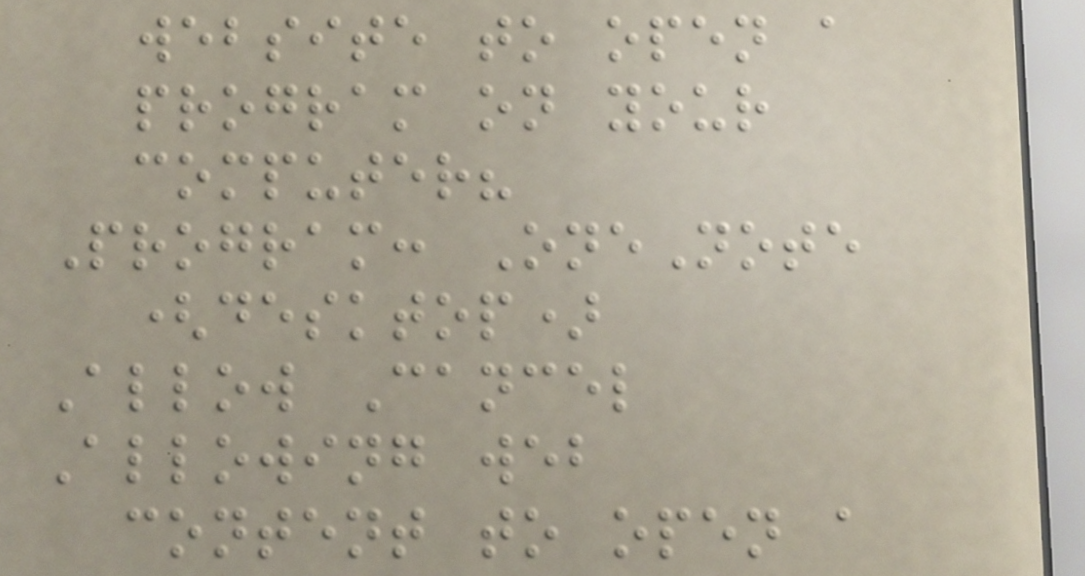website to open a
program on your
computer?
Program: OneNote
(desktop)
Allow Cancel
Allowing web
content to open a
